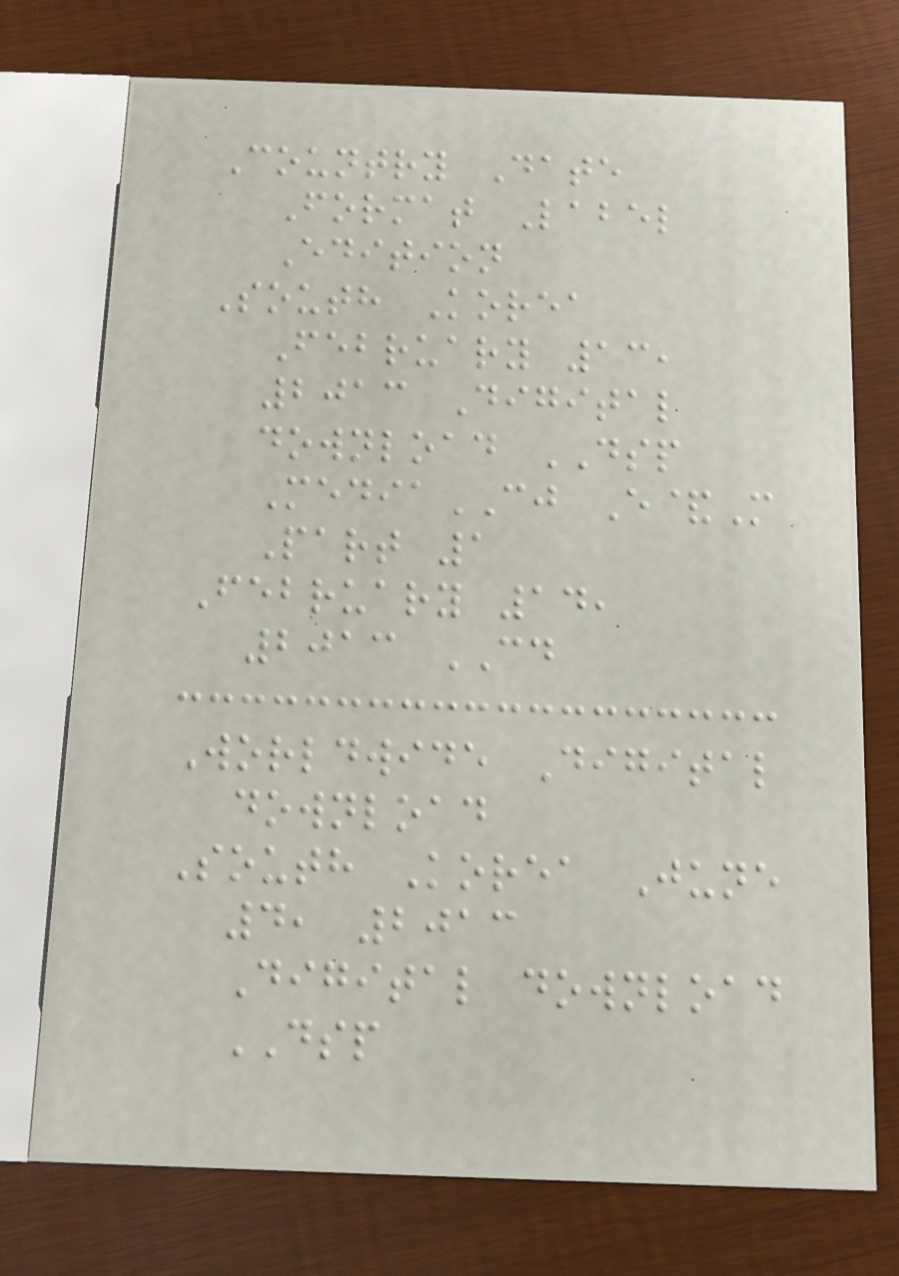Country Date
Format Label
Edition
South Korea
February 13,
2013 Digital
download DSP
MediaCJ E&M
Part 1
February 14,
2013 CD
Worldwide Digital
download
South Korea June
4, 2013
Digital download
DSP
